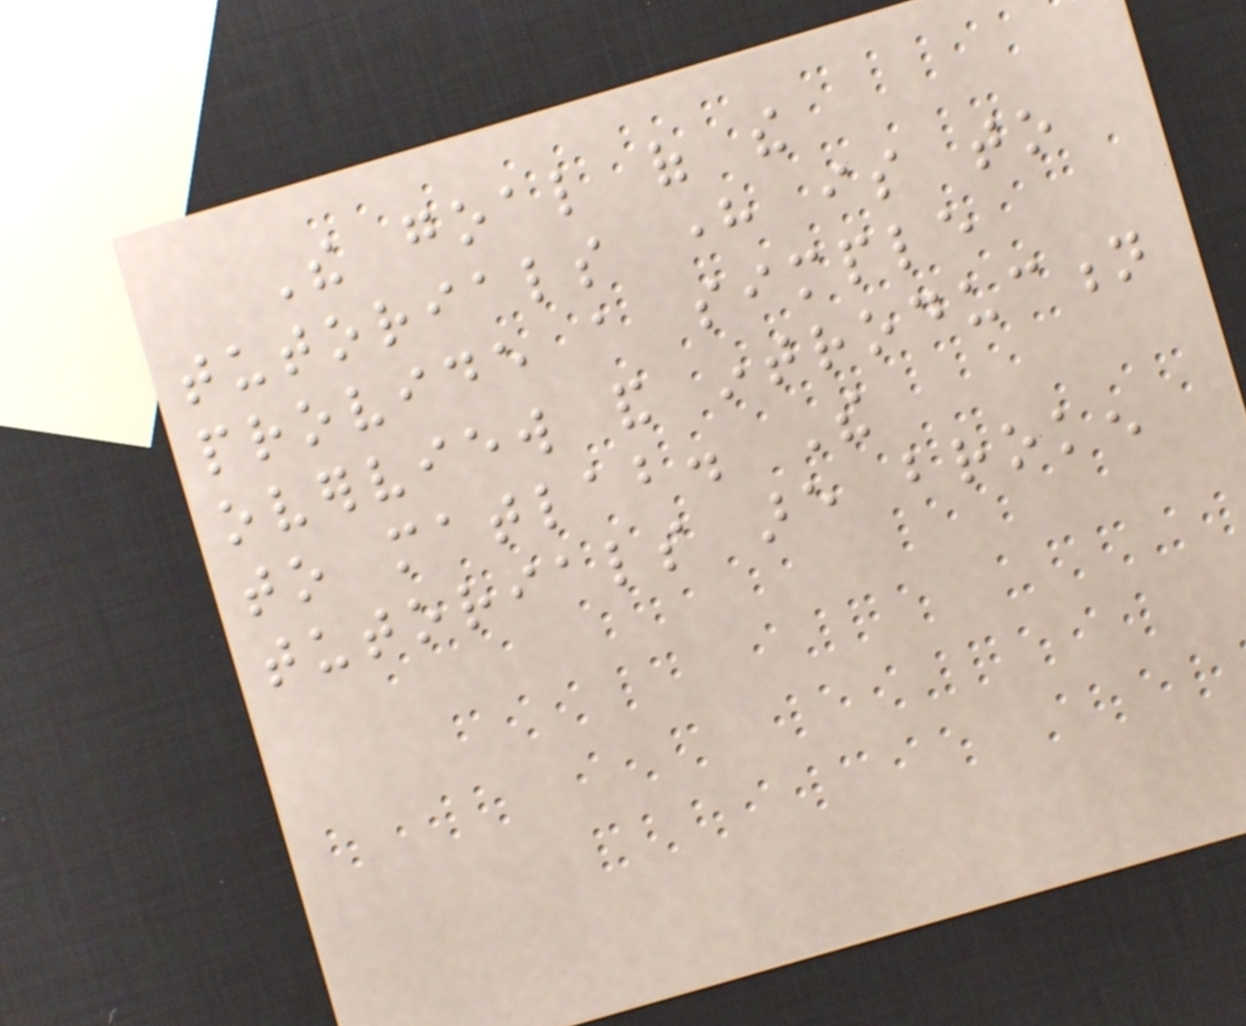The goal of the
tutorials here is to
provide a simple
overview and introduction
to matlab. The
tutorials are broken
